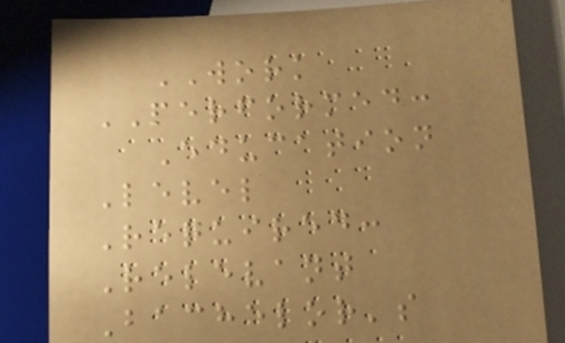WORK
PERFORMED:
Education
Level
Required:
Relevant
Bachelor's
